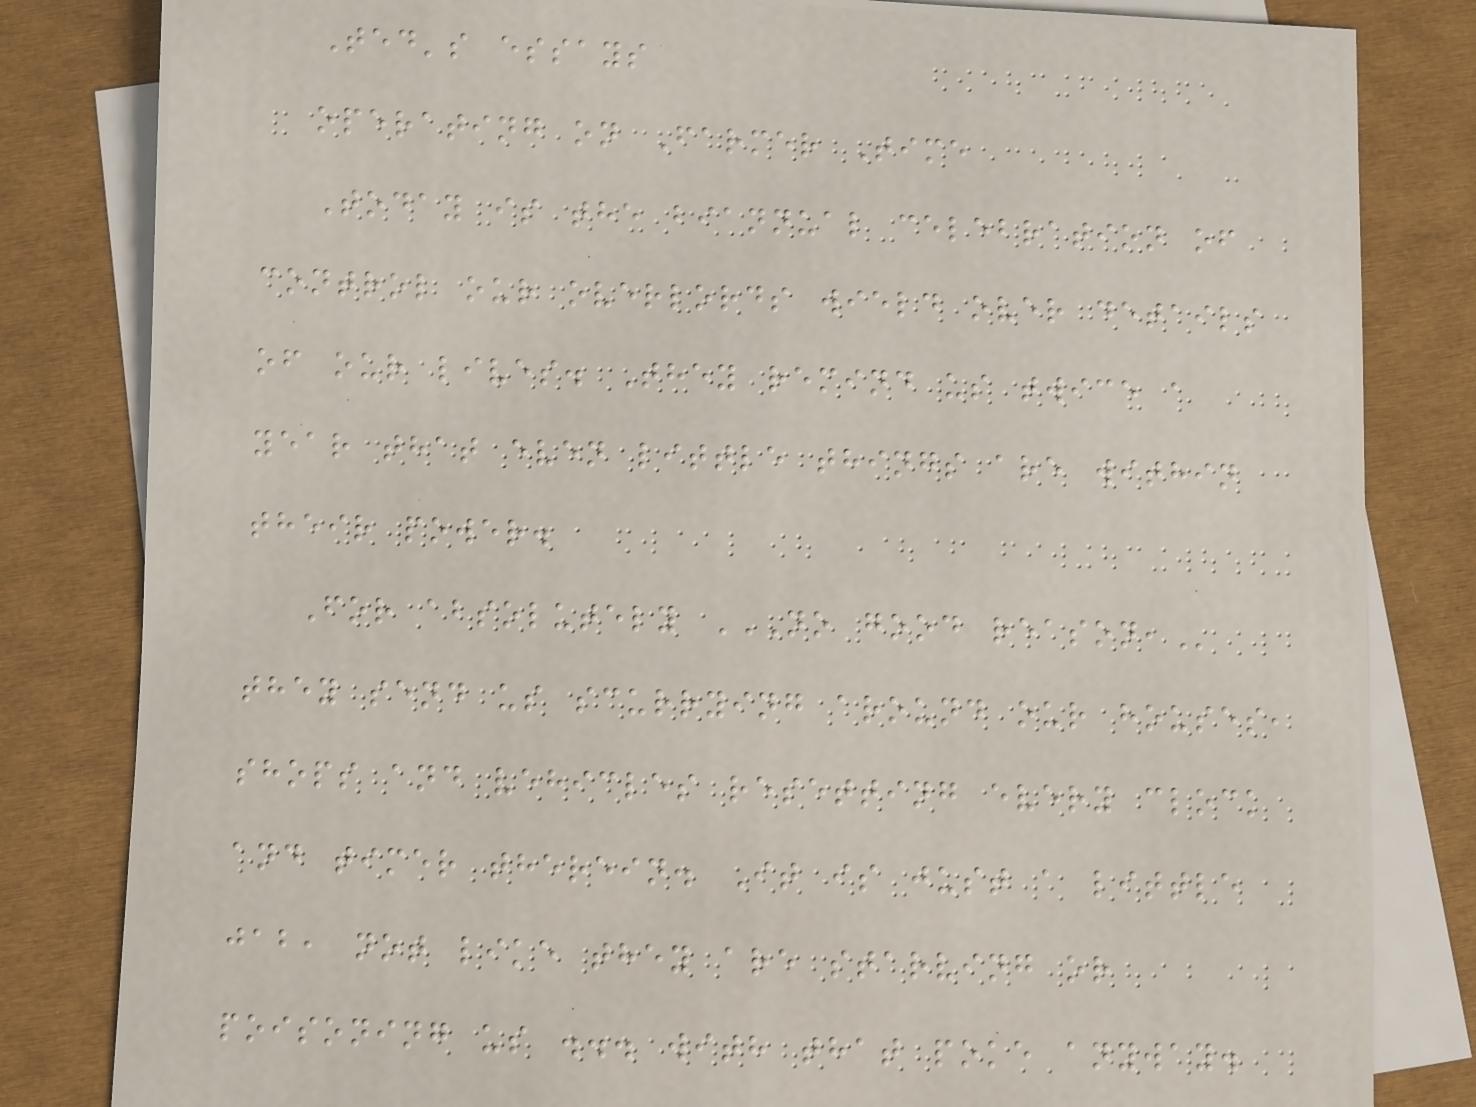Ted's essays
operating on Farmer Time
Today is the biannual celebration of
control our overlords wield over details
of our lives. They remind us twice a
year that even little things are within
their power.
For absolutely NO GOOD REASON,
they send us scurrying around our houses,
shops and vehicles resetting every clock
and timer therein. It is just a little
jab, not like they are starving or
poisoning us ... with that poke anyway.
